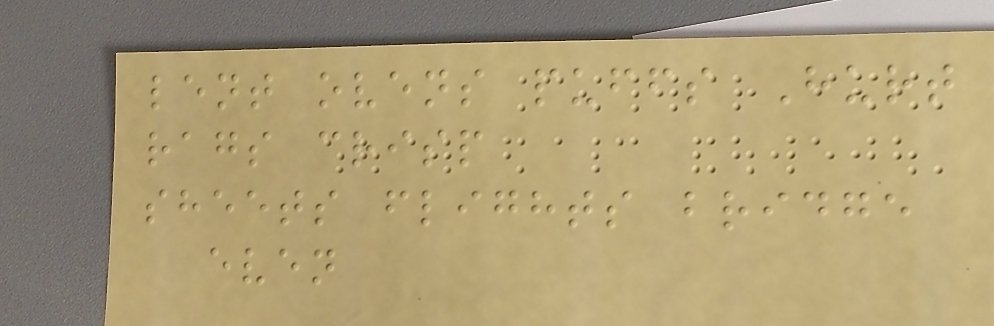lent ovens puffs Hurt
rags crisp
sheets flights bridge
even
